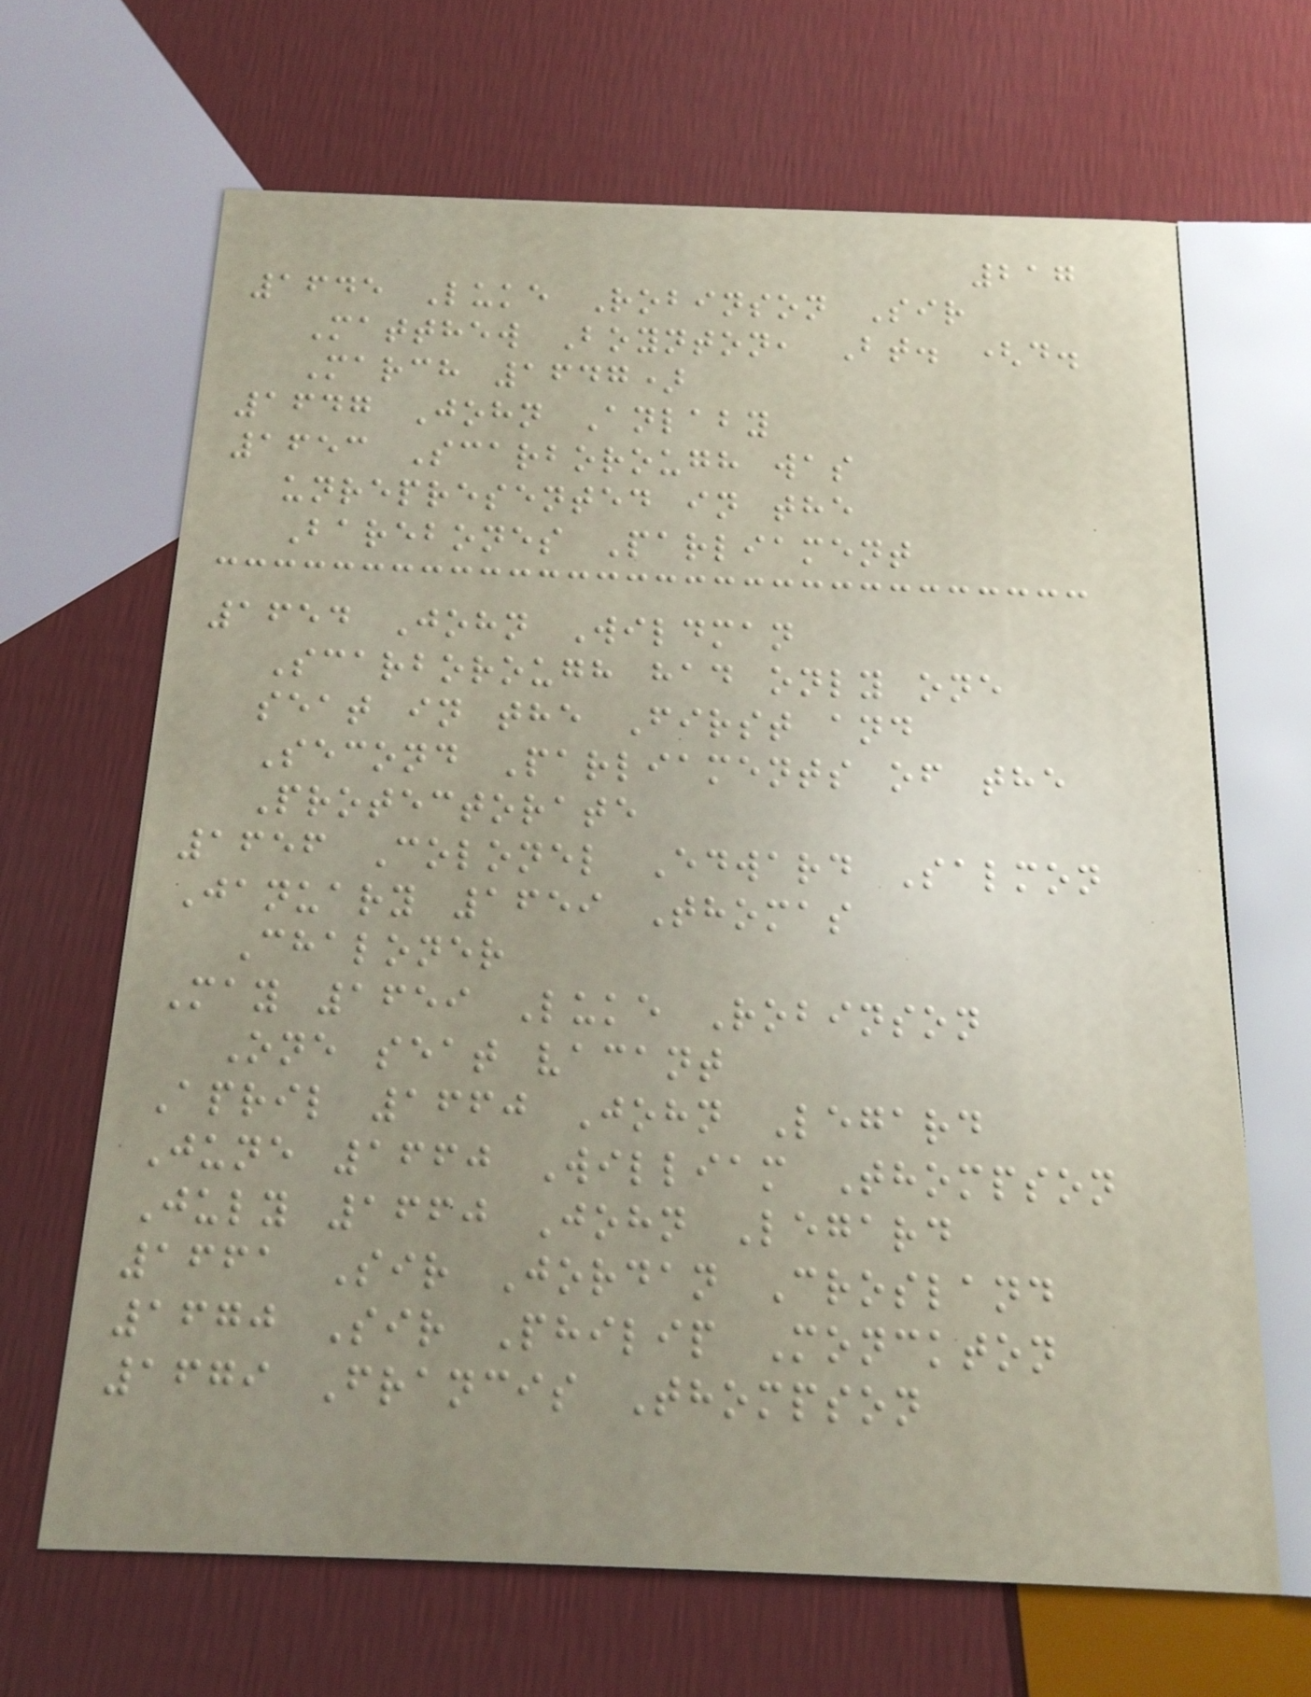217
1645 Luke Robinson Sir
Matthew Boynton, Bt. (d.
March 1647)
1647 John Anlaby
1653 Scarborough was
unrepresented in the
Barebones Parliament
1654 John Wildman
Scarborough had only one
seat in the First and
Second Parliaments of the
Protectorate
1656 Colonel Edward Salmon
January 1659 Thomas
Chaloner
May 1659 Luke Robinson
One seat vacant
April 1660 John Legard
June 1660 William Thompson
July 1660 John Legard
1661 Sir Jordan Crosland
1670 Sir Philip Monckton
1679 Francis Thompson
